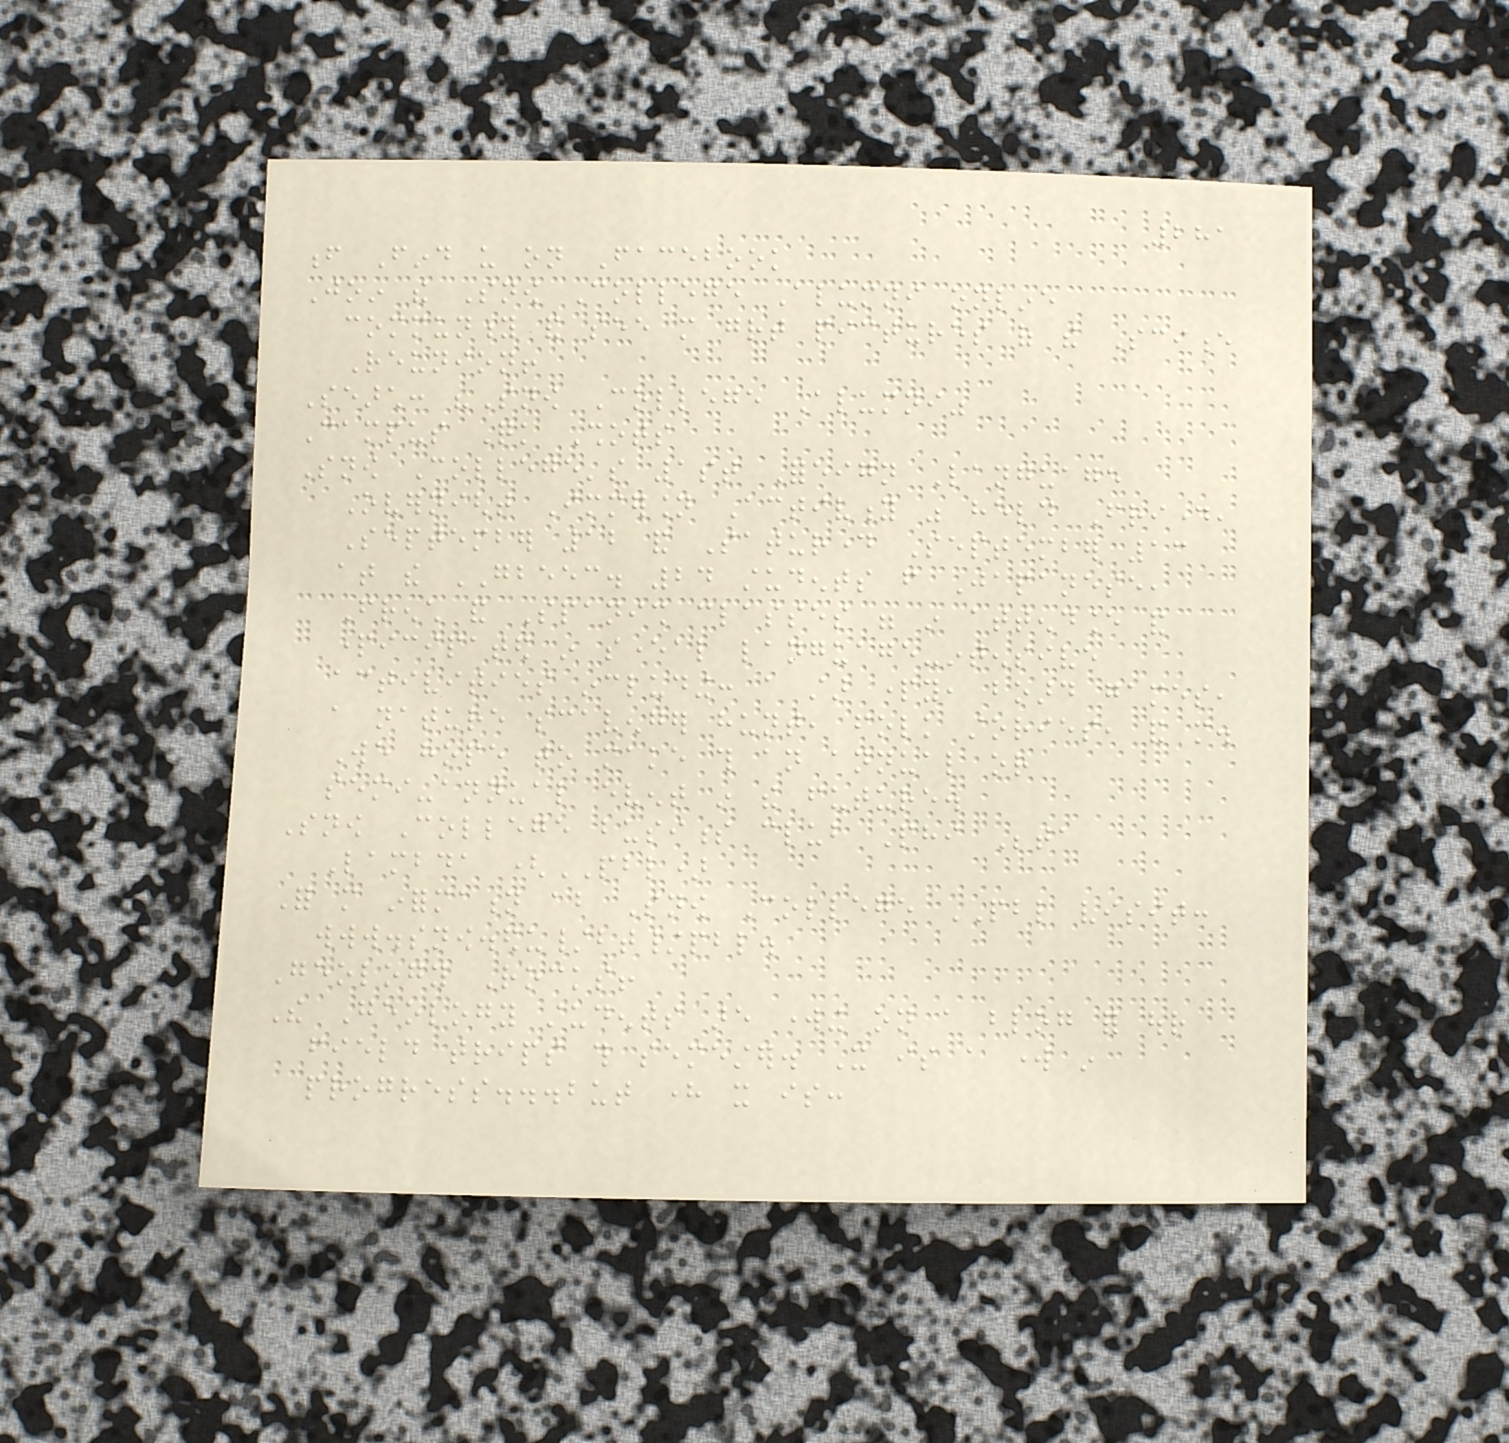281
f Find us on Facebook
Join the Snow College Alumni online
community and see more great pictures of the Science
Reunion!
Search: "Snow College Alumni"
Campus Quick Shots
Snow College's 1st Foreign Language
Overnight Immersion Activity was held Friday,
September 12 and Saturday September 13
at the GBEEC. 24 students from Japanese,
French and Spanish classes were in attendance and
participated in several language-intensive
activities including: a star party, board games,
a nature scavenger hunt, folk stories, and more.
We hope to make this an annual or
semi-annual event in the future.
Snow College business club Phi Beta
Lambda (PBL)
For more information about Snow College PBL visit:
www.snow.edu/bt/pbl.
Geology Rocks!
The Geology students are working on a blog for our
field trips this semester. It is a work in
progress...but here it is:
